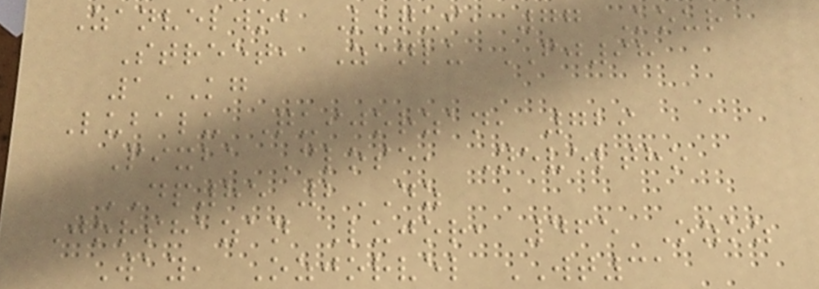Zanvelwob Luqui, 77 Kour
Street, Zanlu FJ98
1KG
Lubalu Quijorzan, 729
Pixba Close, Neveltho
DP85 2DZ
Jorshazan Lujor, 465 Ozoz
Way, Ozjorvel WT31
